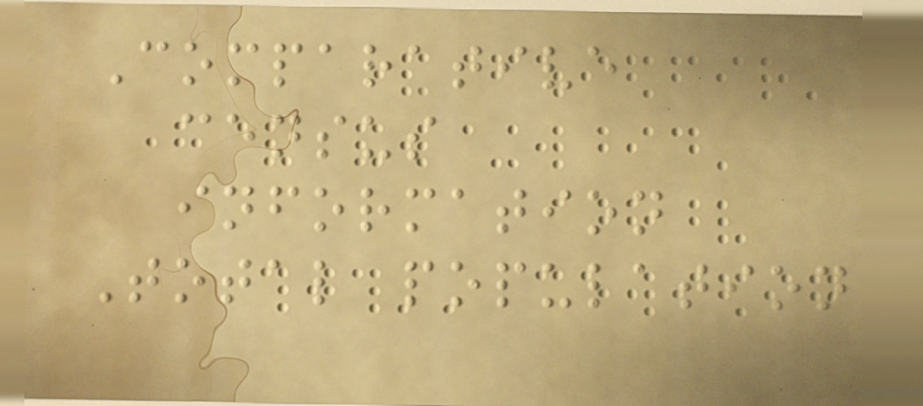Comparative
census
information
Total population
